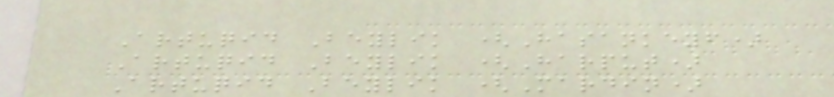Artuqid Beylik (Hasankeyf)
Artuqid Beylik (Harput)
Artuqid Beylik (Mardin)
